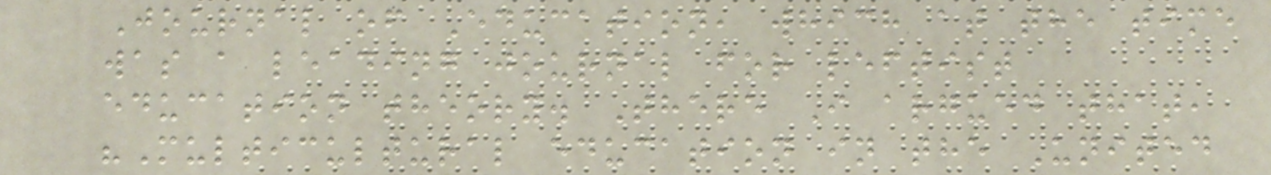Journal of Education, which at the time
was a leading journal for leftist
education theory. There I argued that,
"Multicultural education in the United
